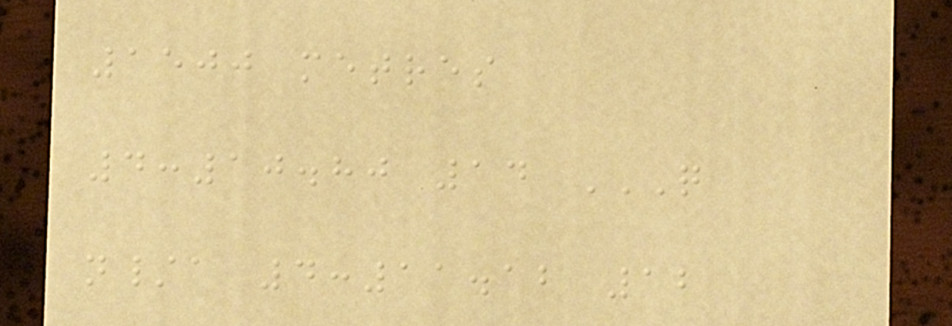1500 metres
4:10.80 14 Q
N/A 4:11.12 12
